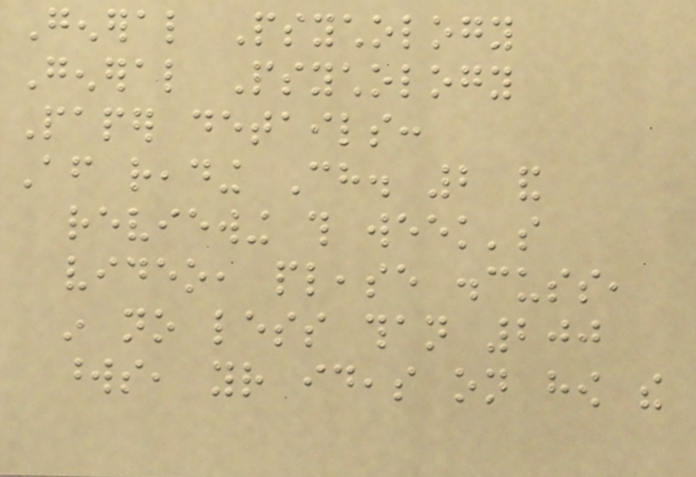General Psychology
General Psychology
Paper details:
After reading Ch. 2 and
reviewing this week's
video, please discuss,
in no less than 200
words, your ideas on how the
